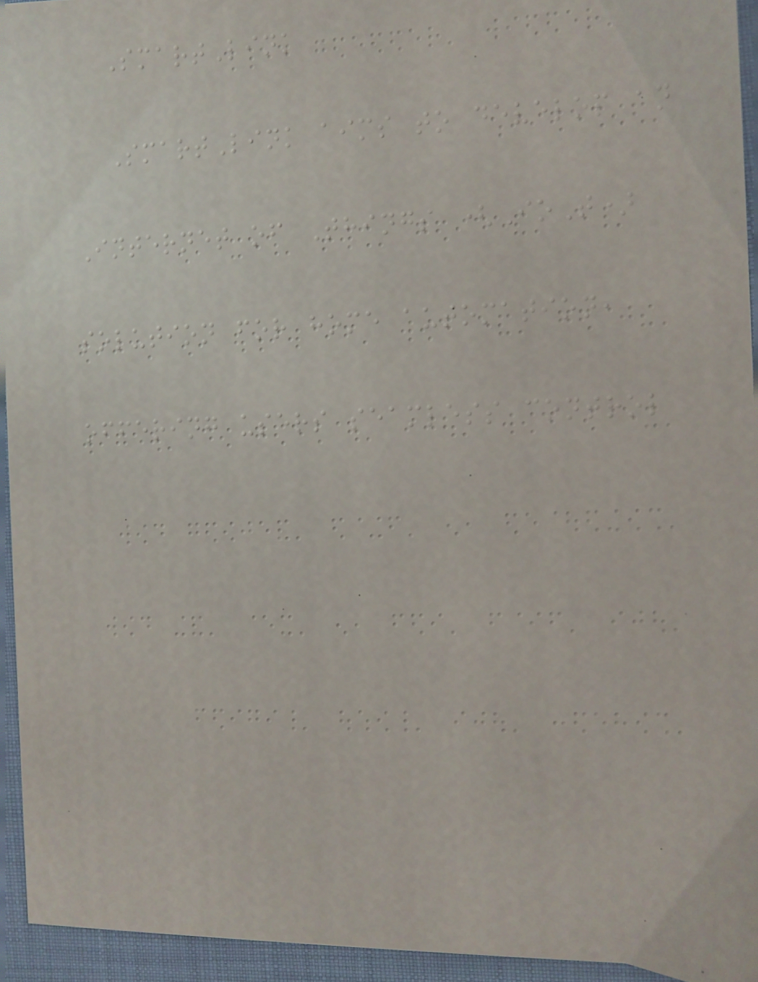SmartLink
SmartLink aims to develop an
Internet of Things (IoT)
solution for home automation,
offering users seamless control
